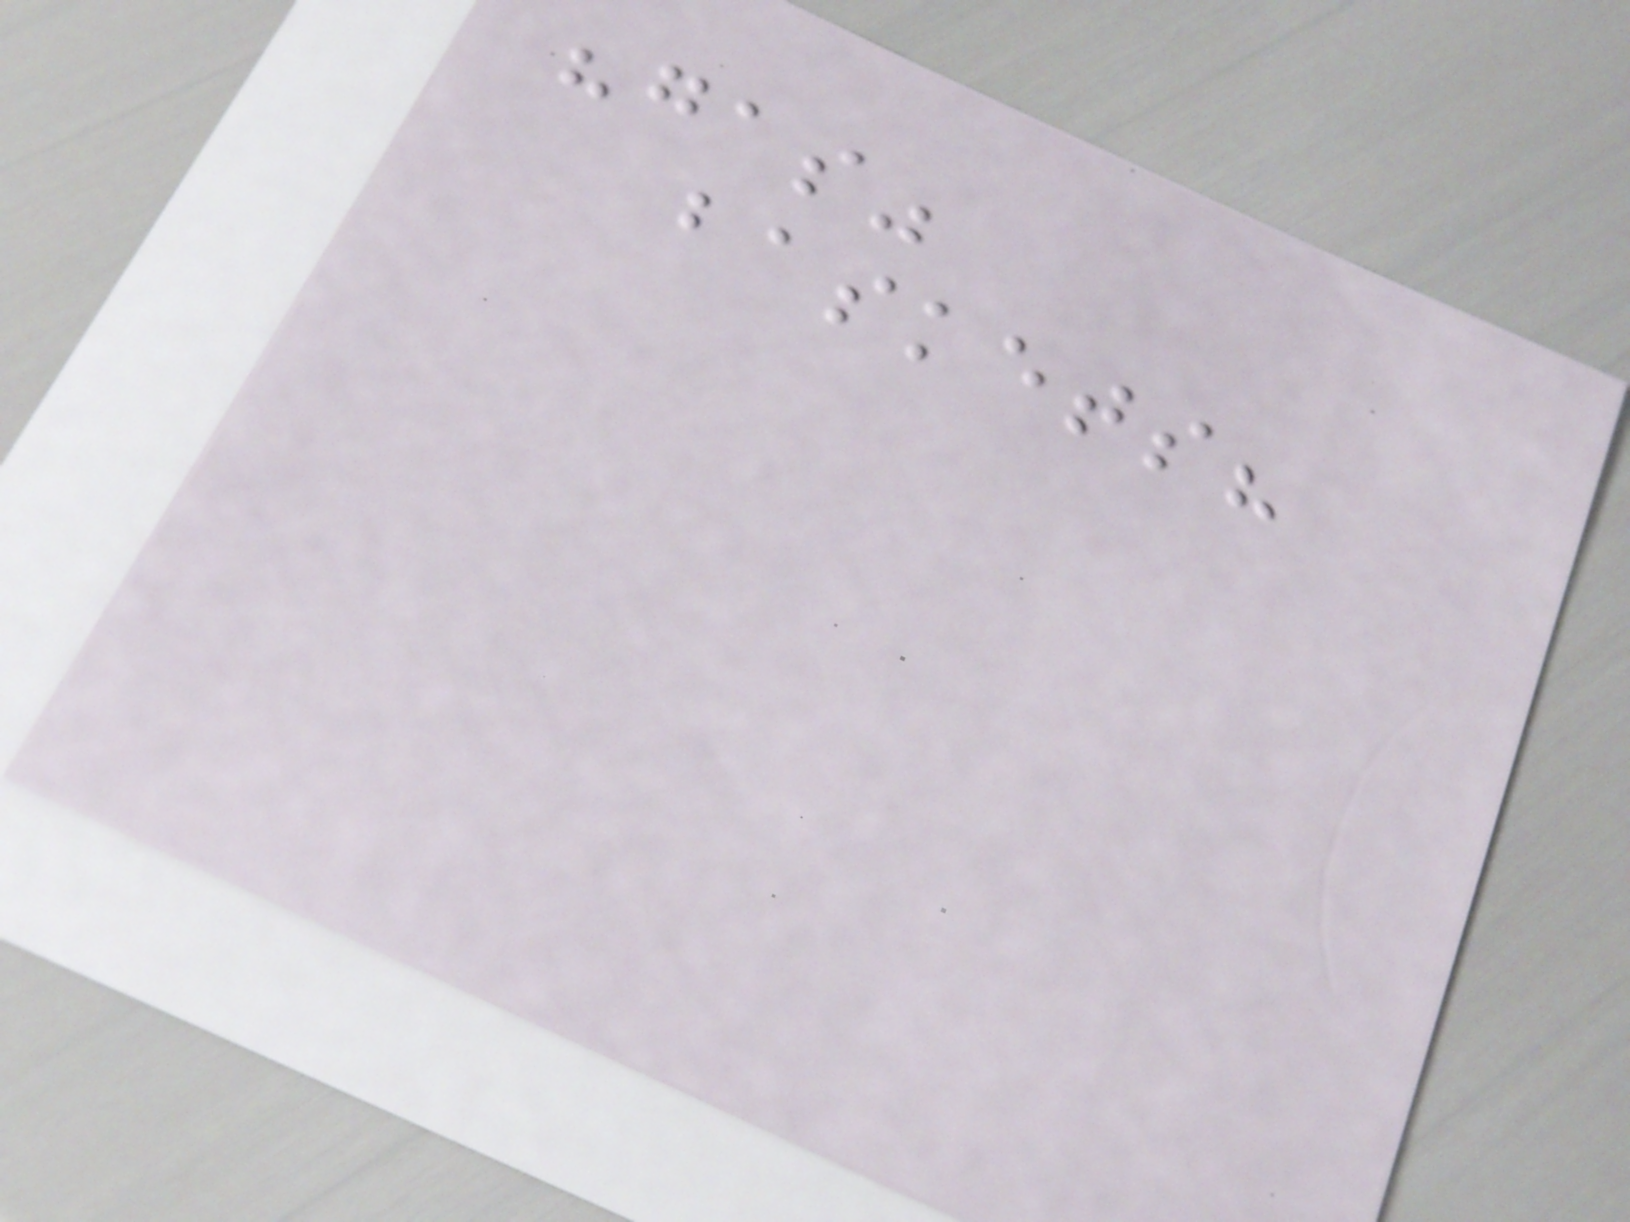"gas"
baskets?
